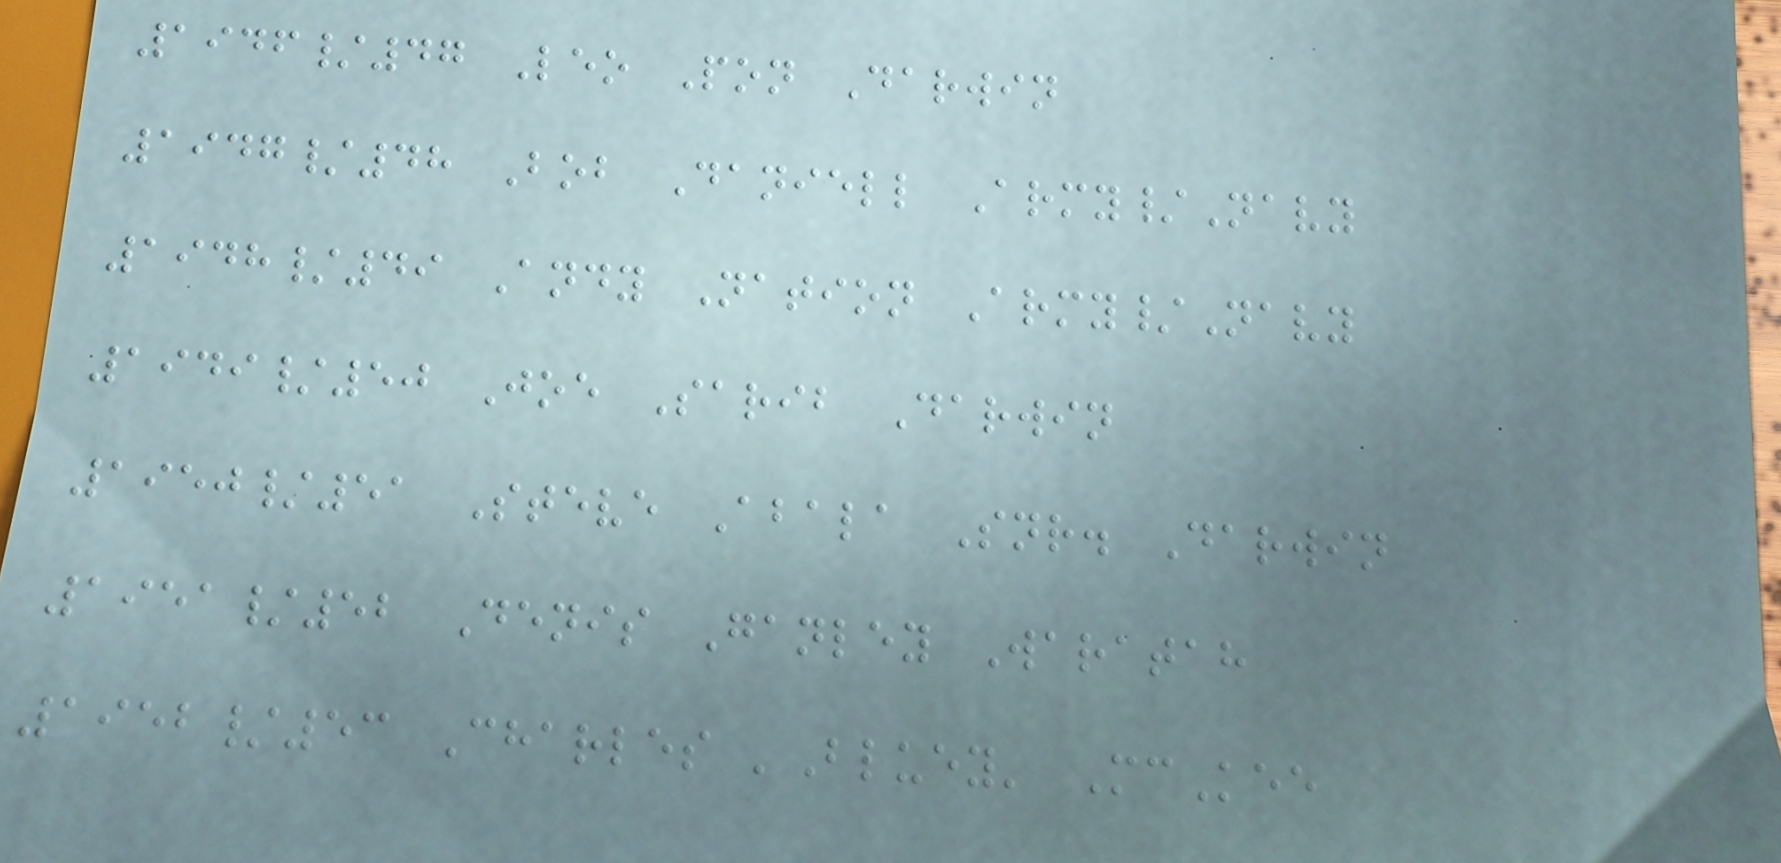1946/47 Leo Pon Darwin
1947/48 Bob Daniell Army/Navy
1948/49 Andy Nation Army/Navy
1949/50 Joe Sarib Darwin
1950/51 Steve Abala Snr. Darwin
1951/52 Denis Ganley Waratah
1952/53 Charles 'Bluey' McKee
